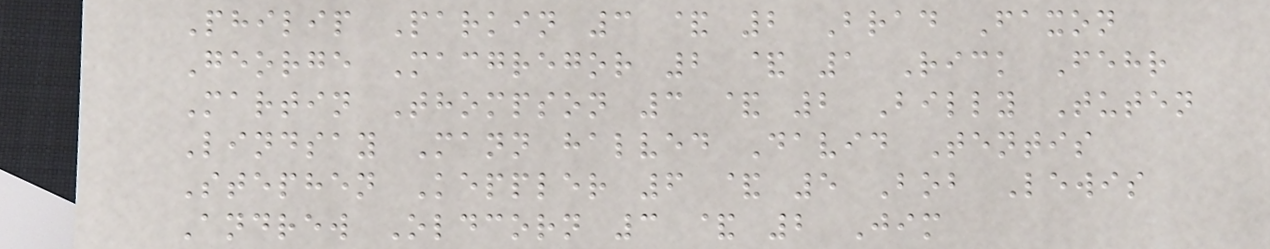Philip Parkin 3 & 2 Brad Faxon
George Macgregor 2 & 1 Rick Fehr
Martin Thompson 3 & 2 Billy Tuten
Lindsay Mann halved David Tentis
Stephen Keppler 6 & 5 Bob Lewis
Andrew Oldcorn 3 & 2 Jim
